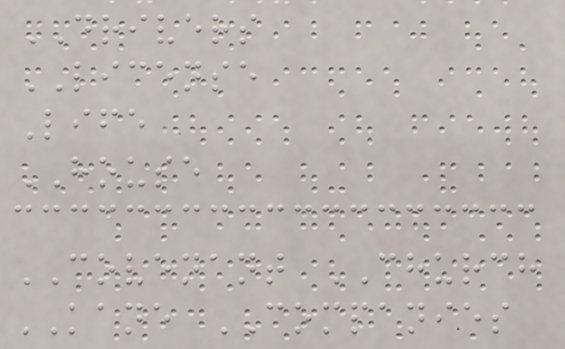DRIVERS
LICENSE
Life
HOUSE
COVENANT CHURCH
KANE COMPANIES
